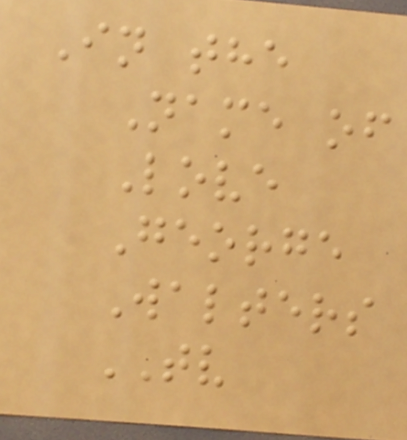In the
Name of
Love
George
Walters
TV
